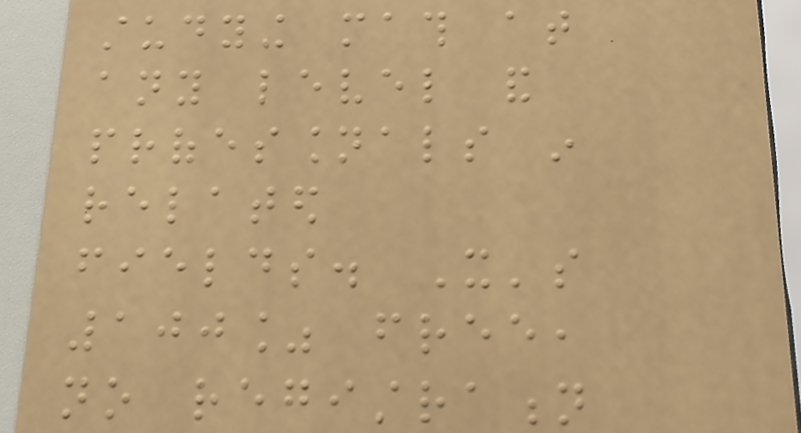studying math at
any level and
professionals in
related
fields. It's
100% free,
no registration
